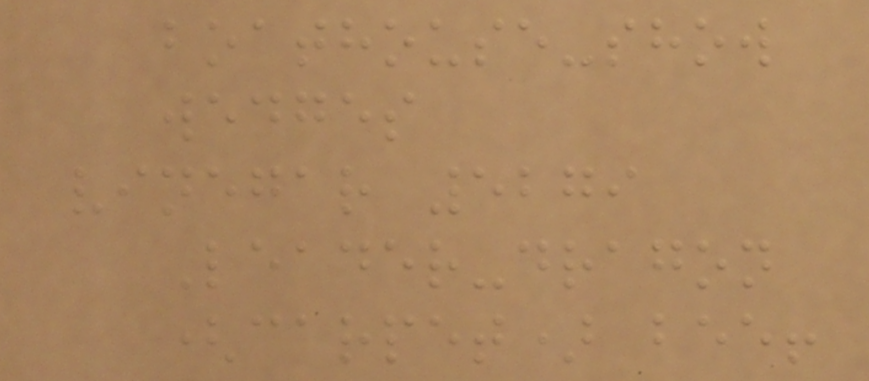boathouse-show
wedges
vinegar 5279
Leader-dragon
(carpet) bee!
